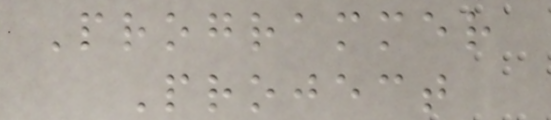Programmer
Project
